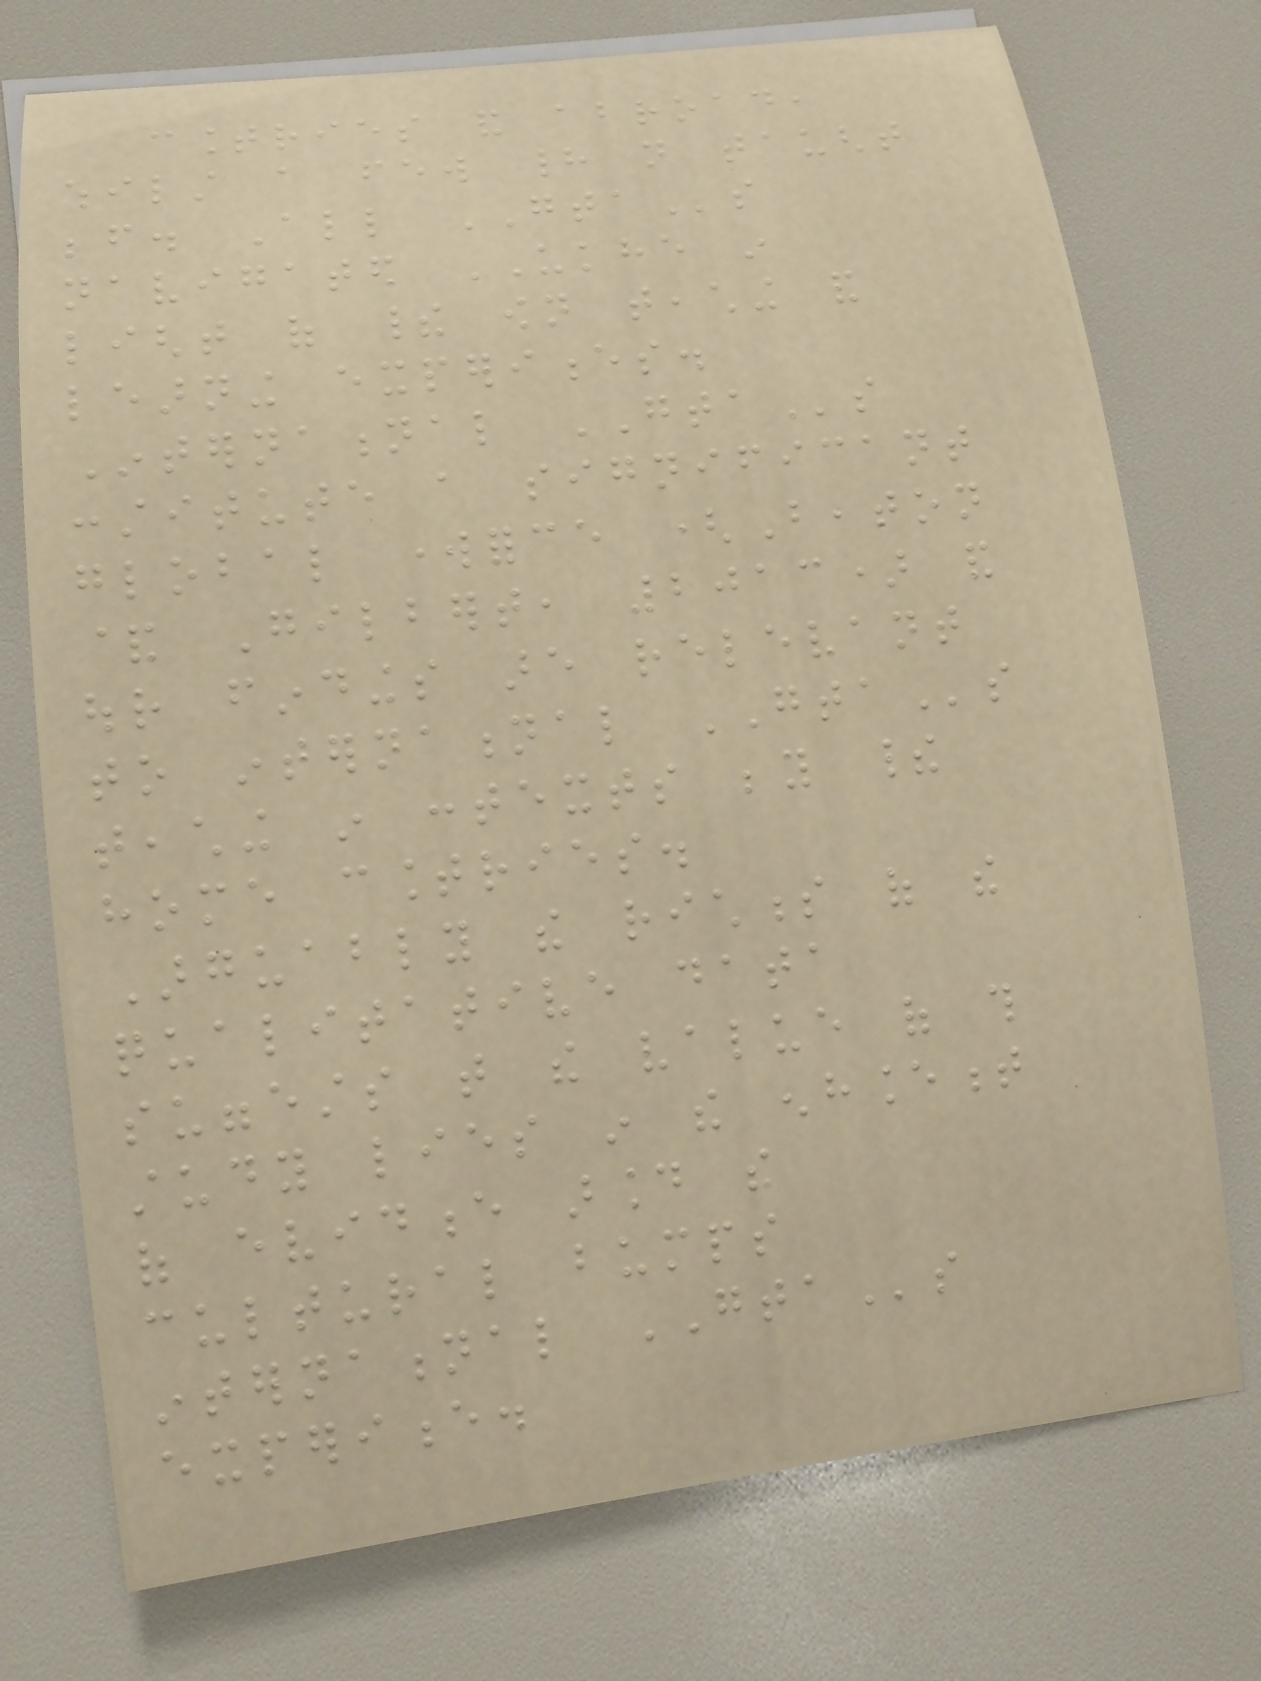countries and abroad,
whilst a few had not taught
before. All GTAs
navigated UKHE in
light of their own teaching and
learning experiences.
International GTAs
constitute a significant
global workforce (Beaton
& Gilbert, 2013) and
our findings are relevant
to international GTAs
teaching in contexts beyond their
home countries.
Arguably the richness of the
qualitative data
suggests that the value of this
study lies in the enhancement
of evidence around the
cultural bumps
international GTAs
experience.
